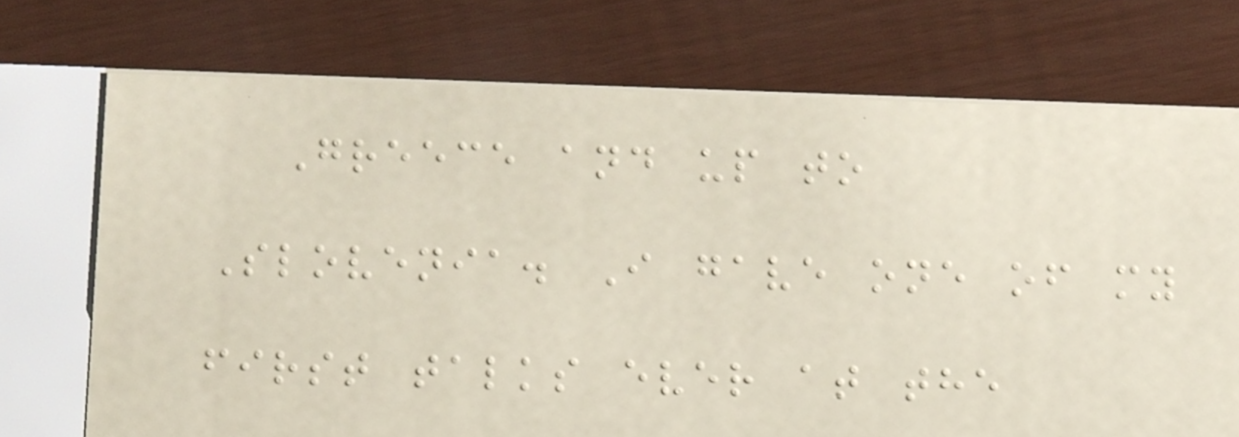Greece and up to
Slovenia. I gave one of my
first talks ever at the
